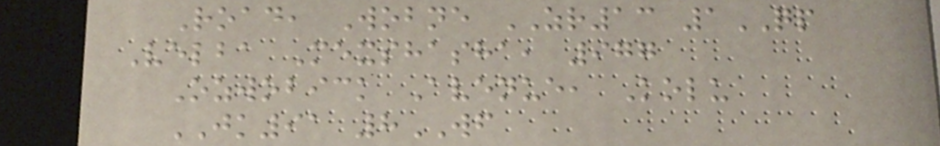Road, Wobne ZR13 1QP
Velba Mexshasha, 977
Ozwobick Avenue, Kolu
JK91 8WF
